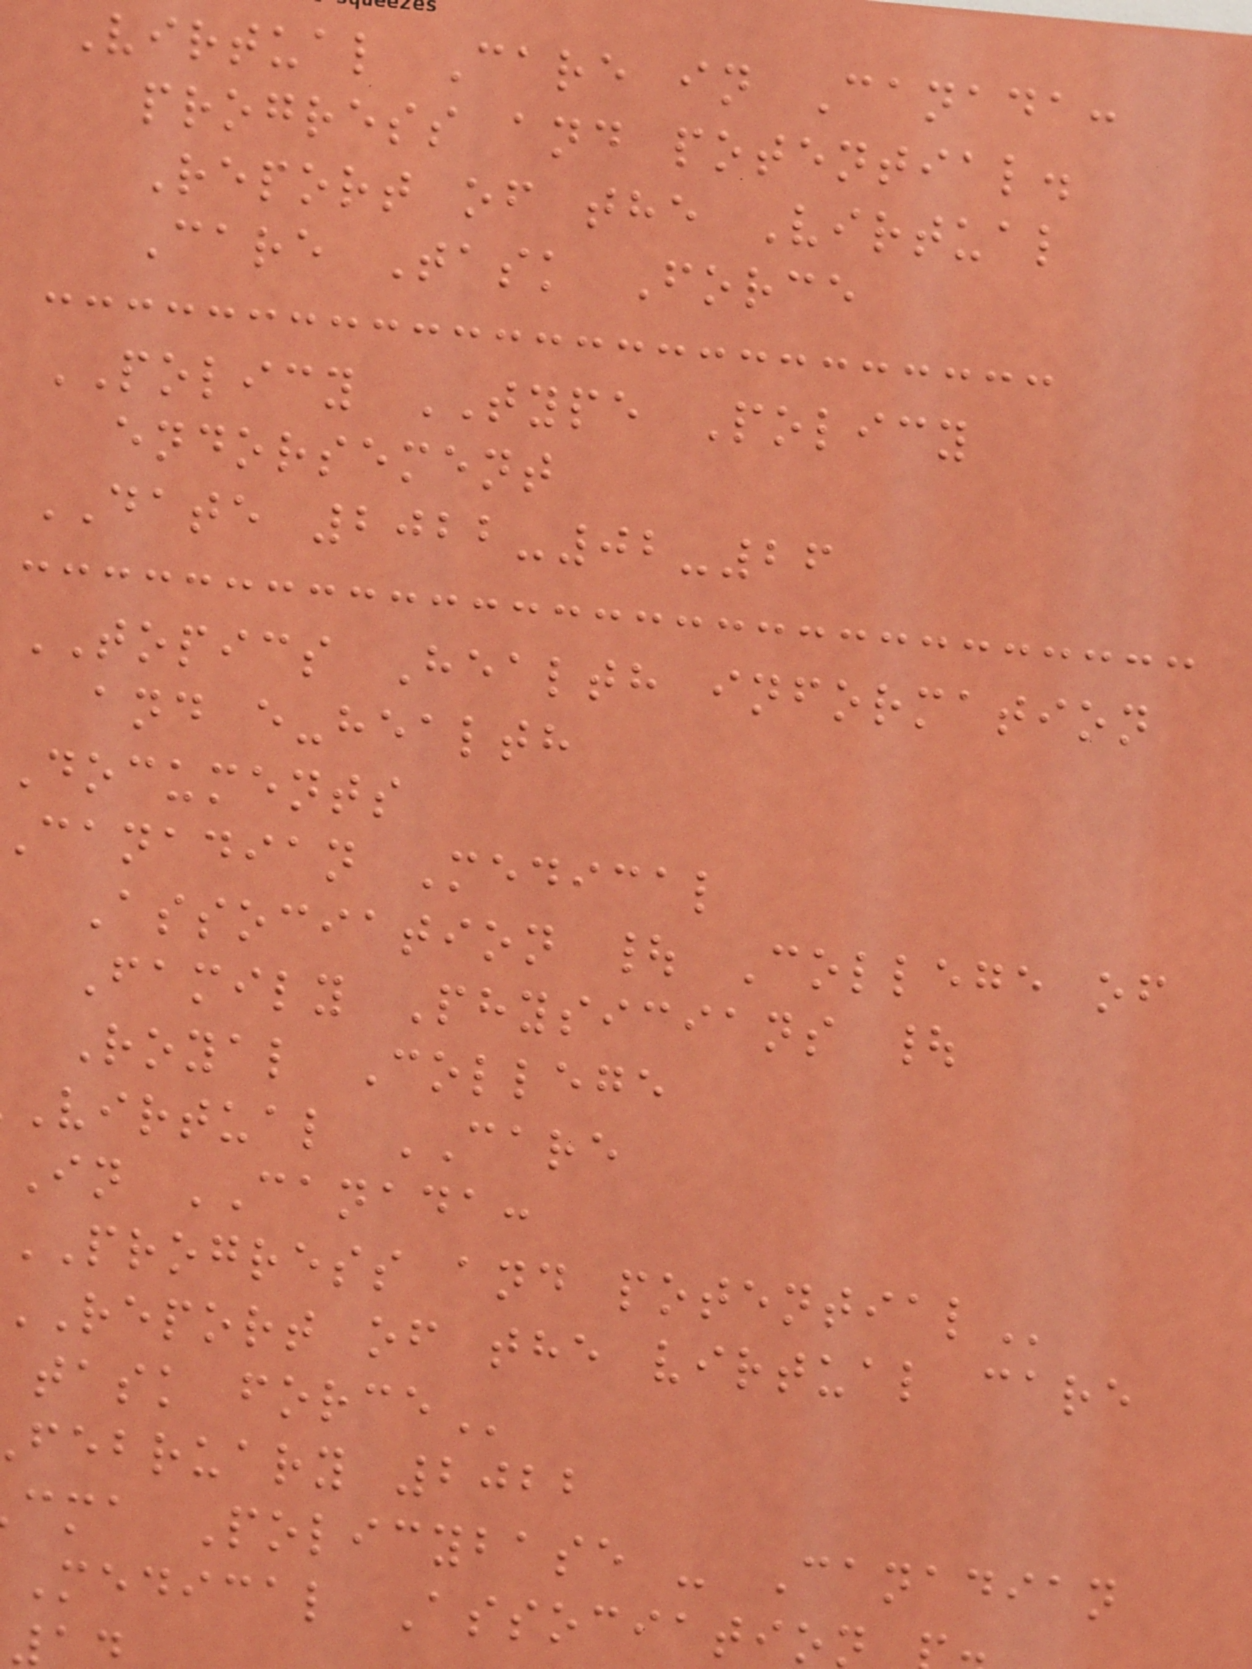Virtual Care in Canada:
progress and potential.
Report of the Virtual
Care Task Force
POLICY TYPE Policy
endorsement
DATE 2022-02-26
TOPICS Health information
and e-health
Documents
canadian Medical
Association | College of
Family Physicians |
Royal College
virtual CARE
in CANADA:
PROGRESS and
report of the virtual care
task
february 2022
cma Policybase - Canadian
Medical Associatio
